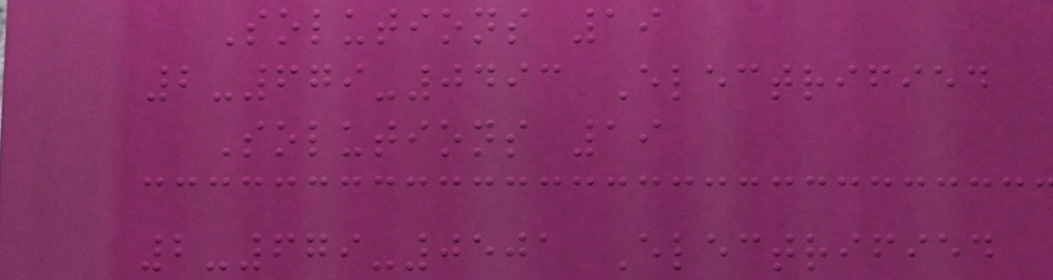Solutions 19
2-679-0493 Electrified
Solutions 19
2-679-0501 Electrified
